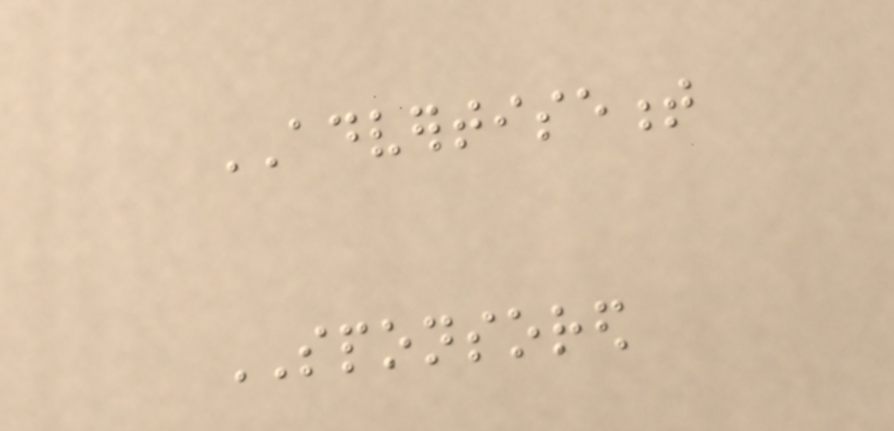ADVERTISEMENT
SPONSORED
